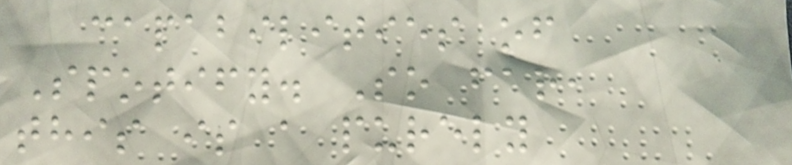capabilities of
Spotify. So far,
this is a purely
